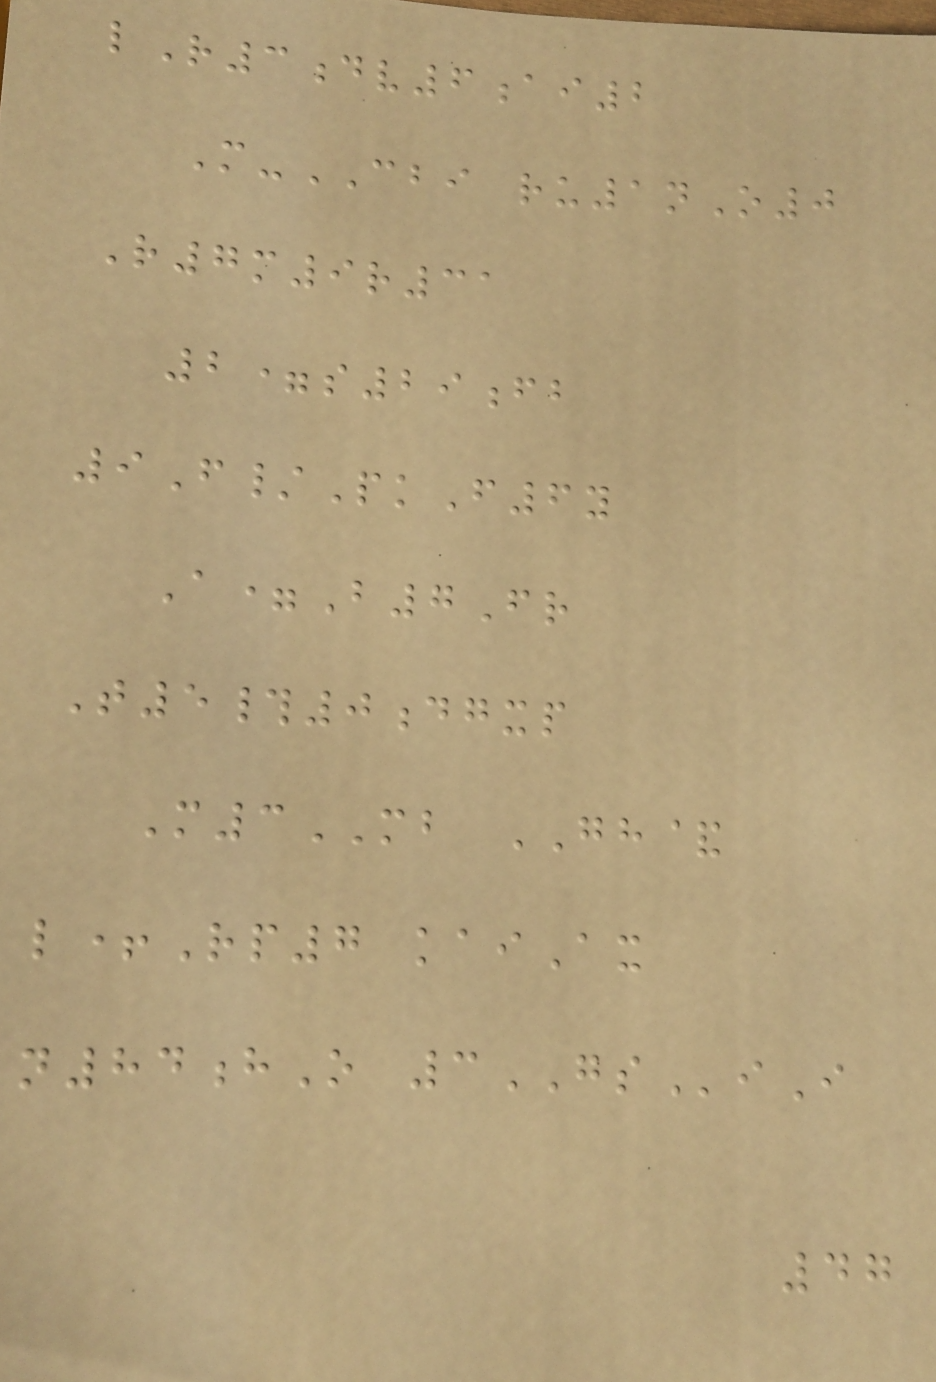lR3dv6ai2
M-CBI ru1nO0
R7m9r31
2=s29fb
9F/PkF6y
A=B7Fr
T5#0dgxp
M3MB GH&
l+Rp7 kaiAx
n84hO 3GSiI
47
